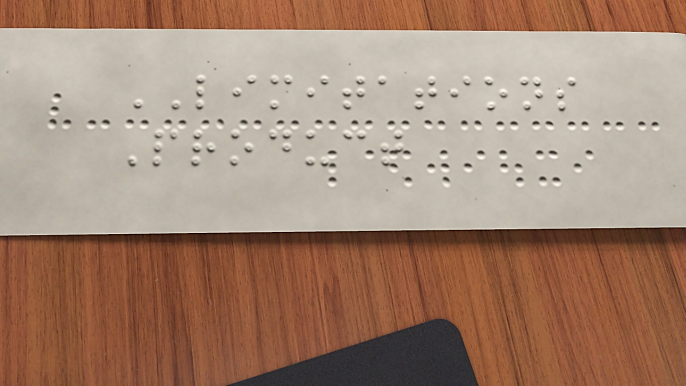LIMITATIONS
Product
